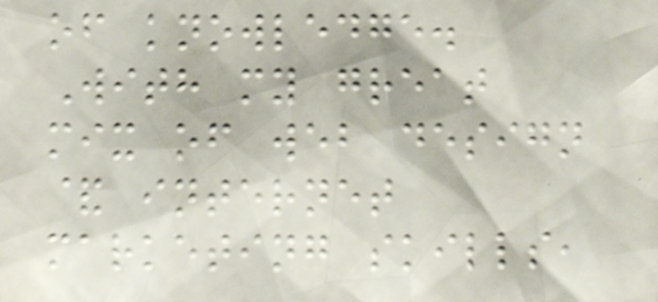of knowledge.
With my great
mix of web design
& internet
marketing skills,
